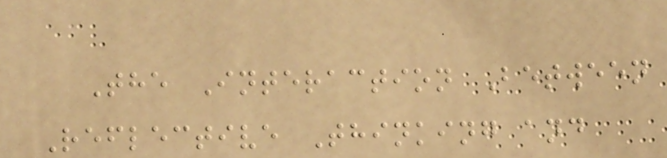The Interaction Between
Reflective Thinking and
